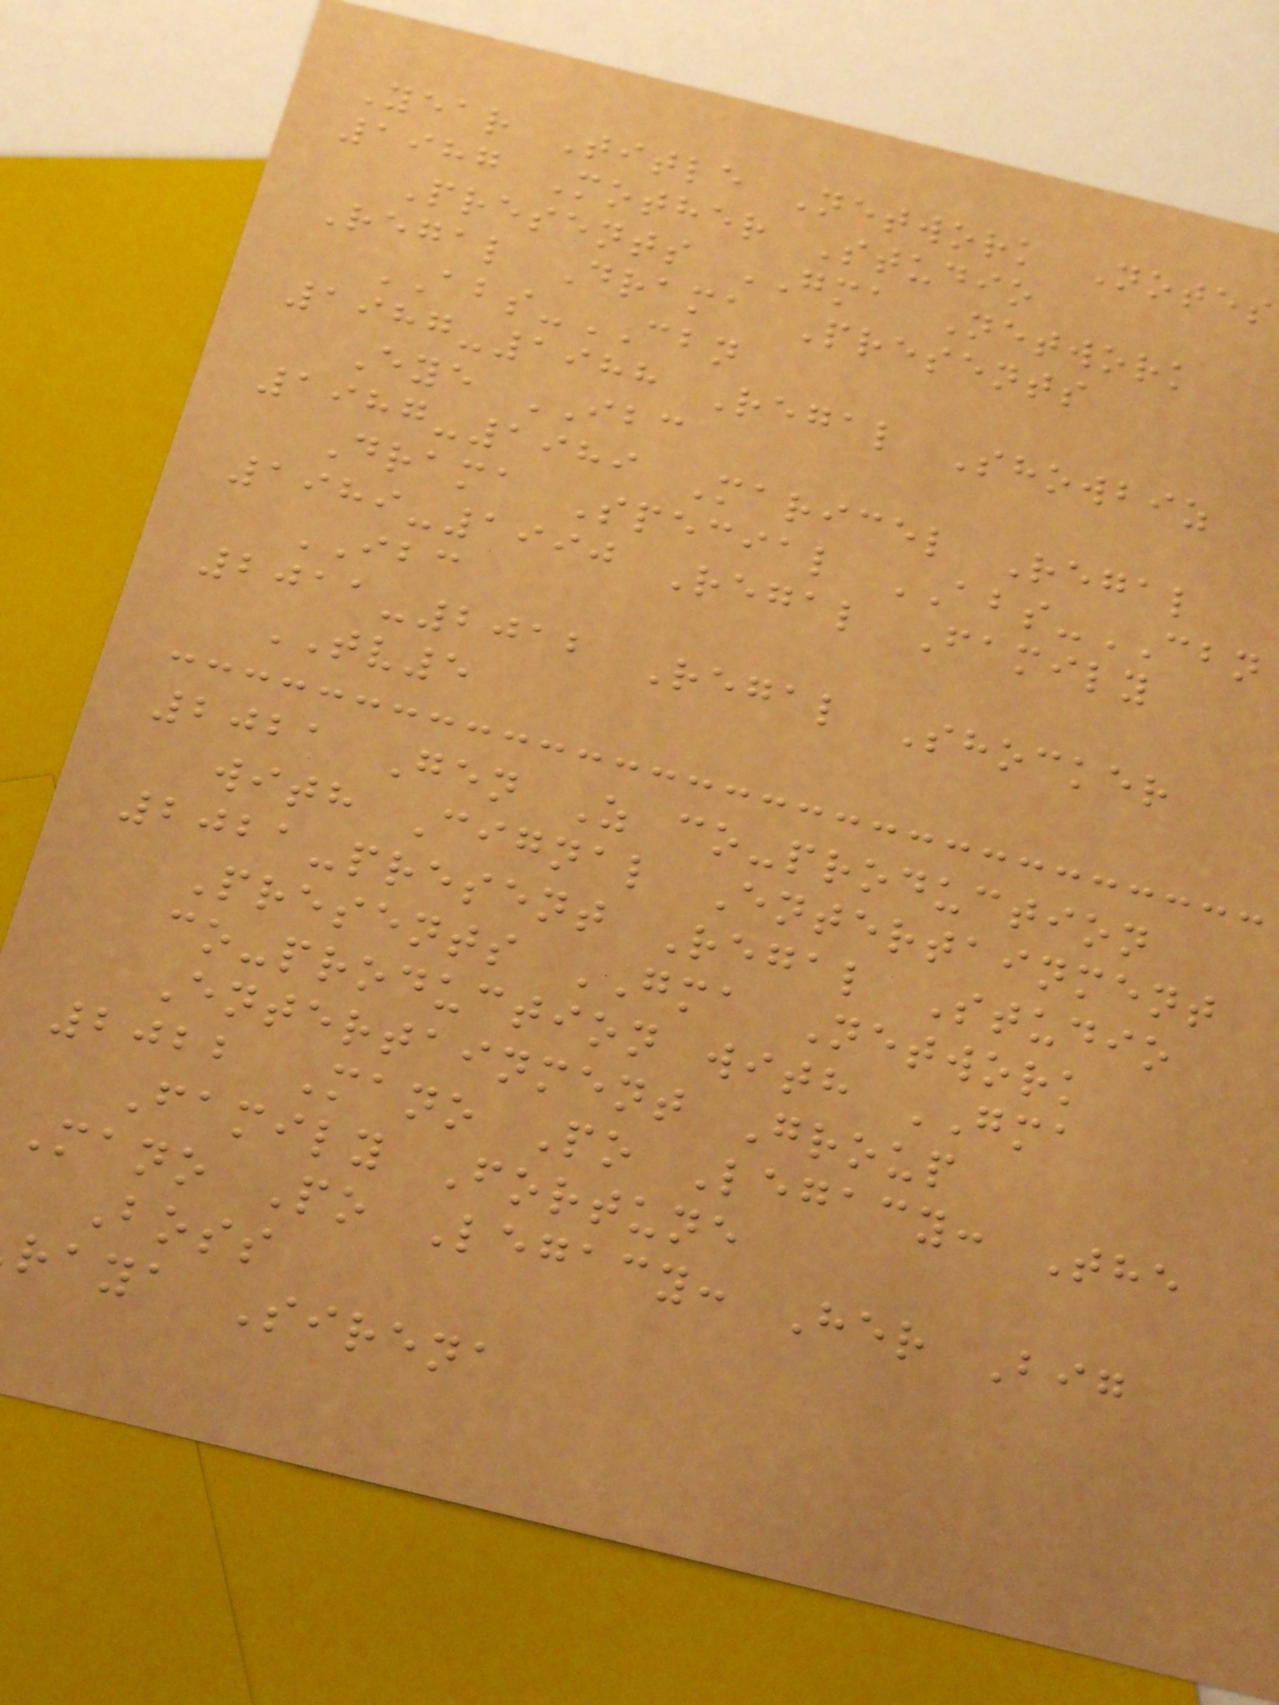Year Title Network Notes
1987 Mother Studio
Presents GMA Network
Regal Drama Presents
ABS-CBN
1987-1988 Regal Showbiz
Eye IBC
1987-1989 Maricel Regal
Drama Special ABS-CBN
1989-1990 Regal Family
IBC
2011-2012 Regal Shocker
TV5
2021 Gen Z co-production
with Cignal Entertainment
2021-present Regal Studio
Presents GMA Network
co-production with GMA
Entertainment Group
2022 Mano Po Legacy: The
Family Fortune
Mano Po Legacy: Her Big
Boss
raya Sirena
